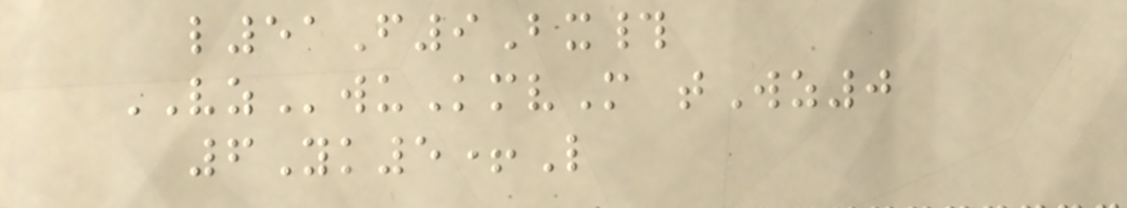l51F9Bx#
VZwuKmvM tWz0
6Yk5+L
